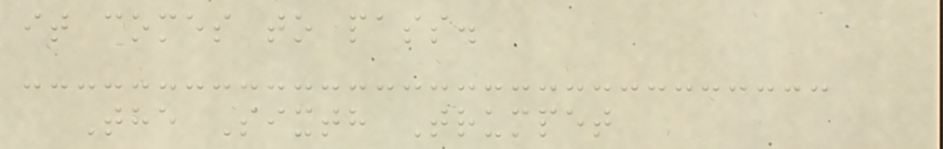it comes to pass.
The Sixth Trumpet
